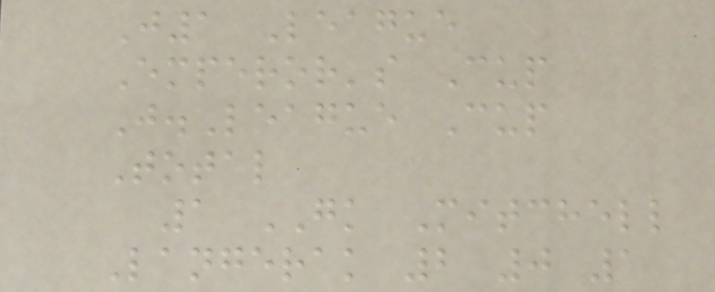J1 League
Emperor's Cup
J.League Cup
Total
1 GK Mitchell
Langerak 2 0 1
